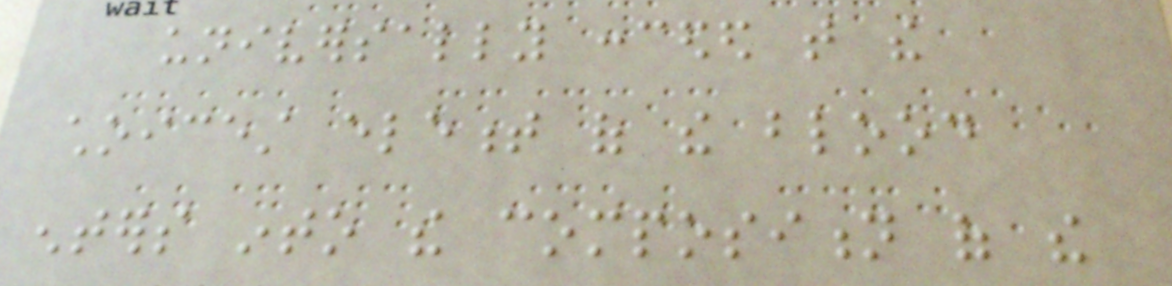universally conceded that the
choicest element of the blood
enters into the composition of the
